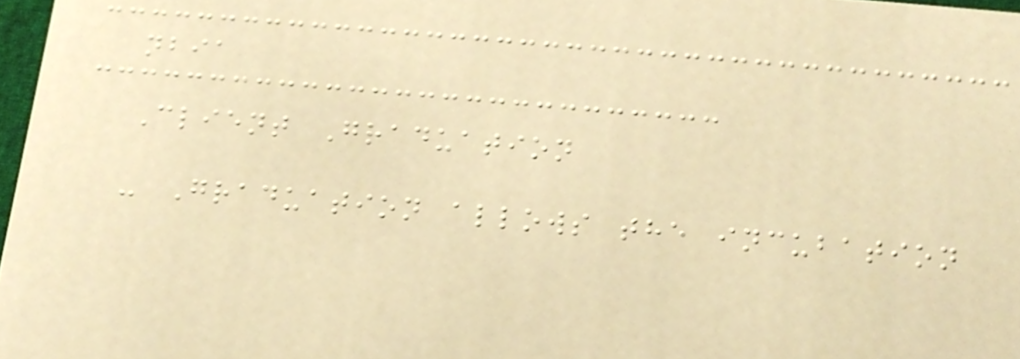nbia
Client Graduation
- Graduation allows the incubation
